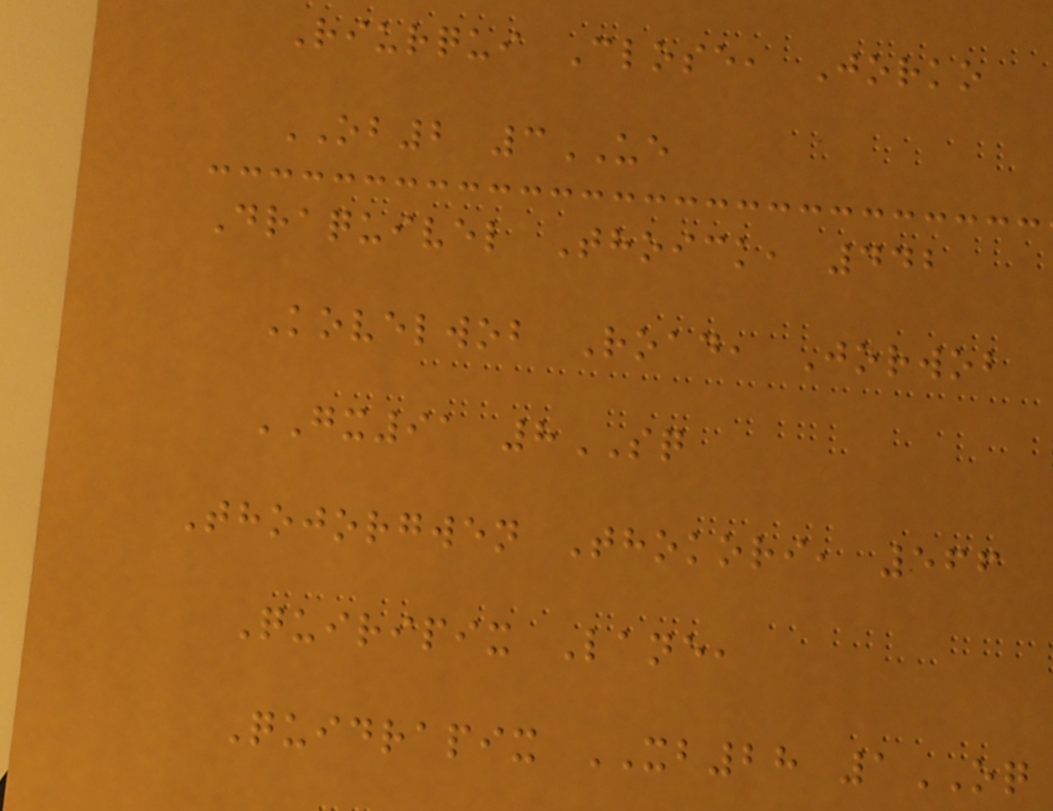Riurqui Close, Jorko
OB2 3UE
Draquivel Thoick, 442
Kovelwob Road, Jorwob
GX91 8SQ
Thojorgwen Thokori, 566
Quiripix Lane,
Quidrapix XB28 1OQ
